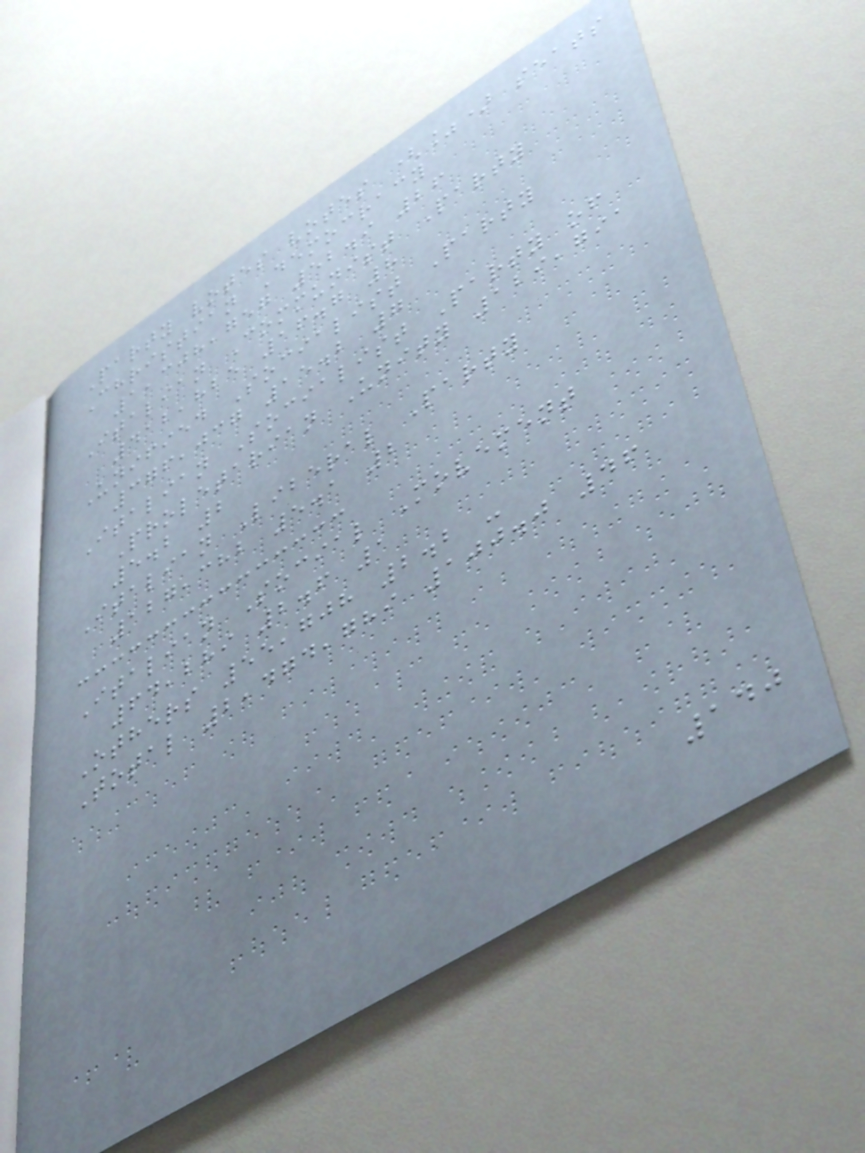Party votes votes (%) seats
Christian Democracy
1,308,757 52.9 26
Italian Communist Party
412,825 16.7 8
Unified Socialist Party
376,037 15.2 7
Italian Socialist Party of
Proletarian Unity 129,791
5.2 2
Italian Liberal Party
127,382 5.1 2
Italian Social Movement
64,289 2.6 1
Others 55,708 2.2 -
Total 2,474,789 100.0 46
140
